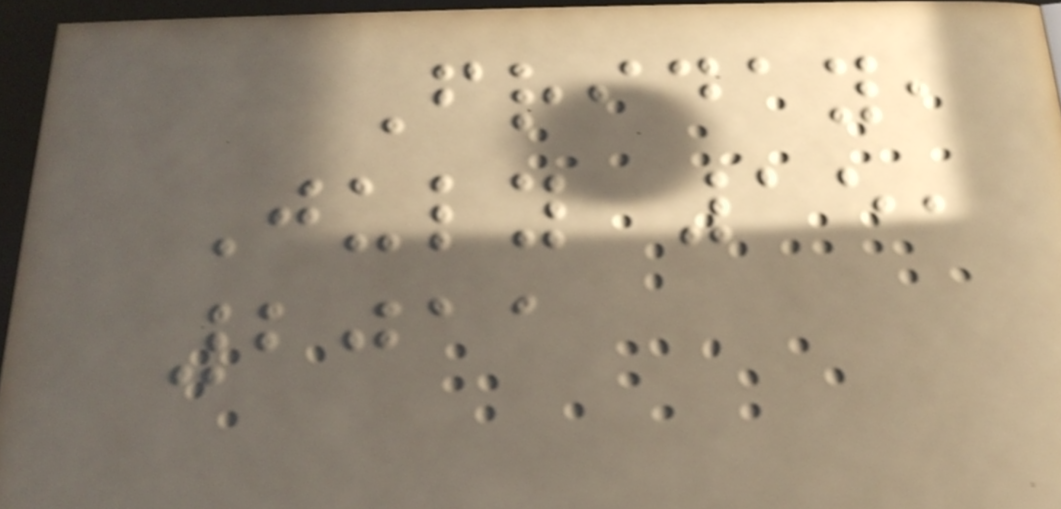Friday,
July 15,
2011
